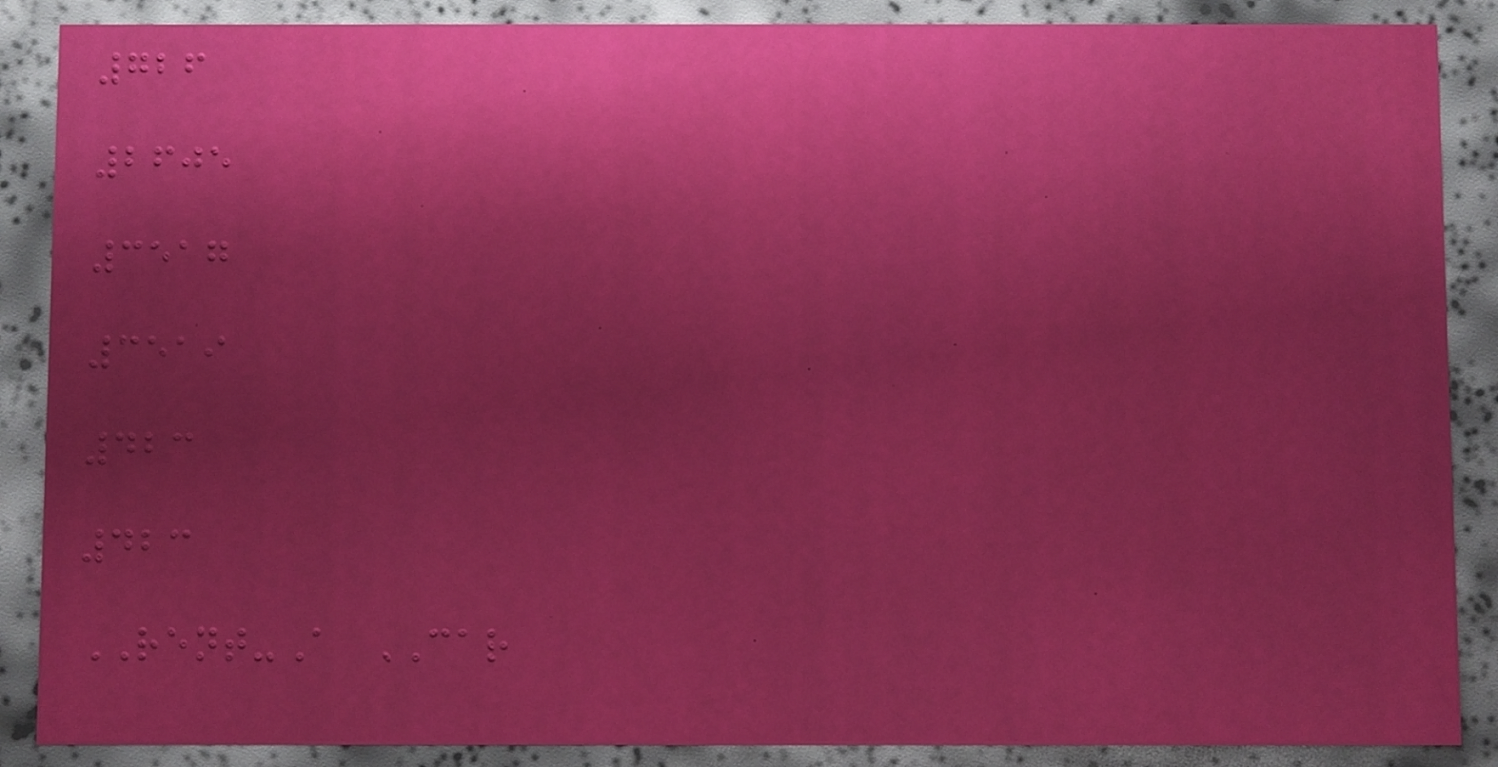726
2605
3517
3519
423
423
RENT-A CAR
